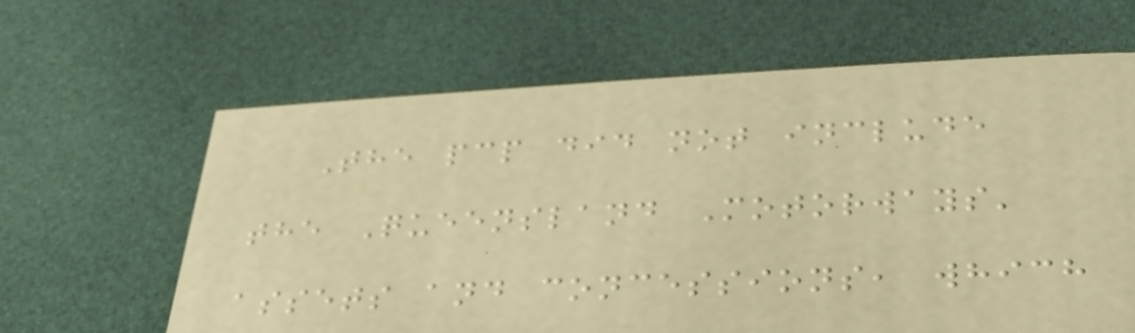The pcp did not include
the Queensland Motorways'
assets and concessions, which
